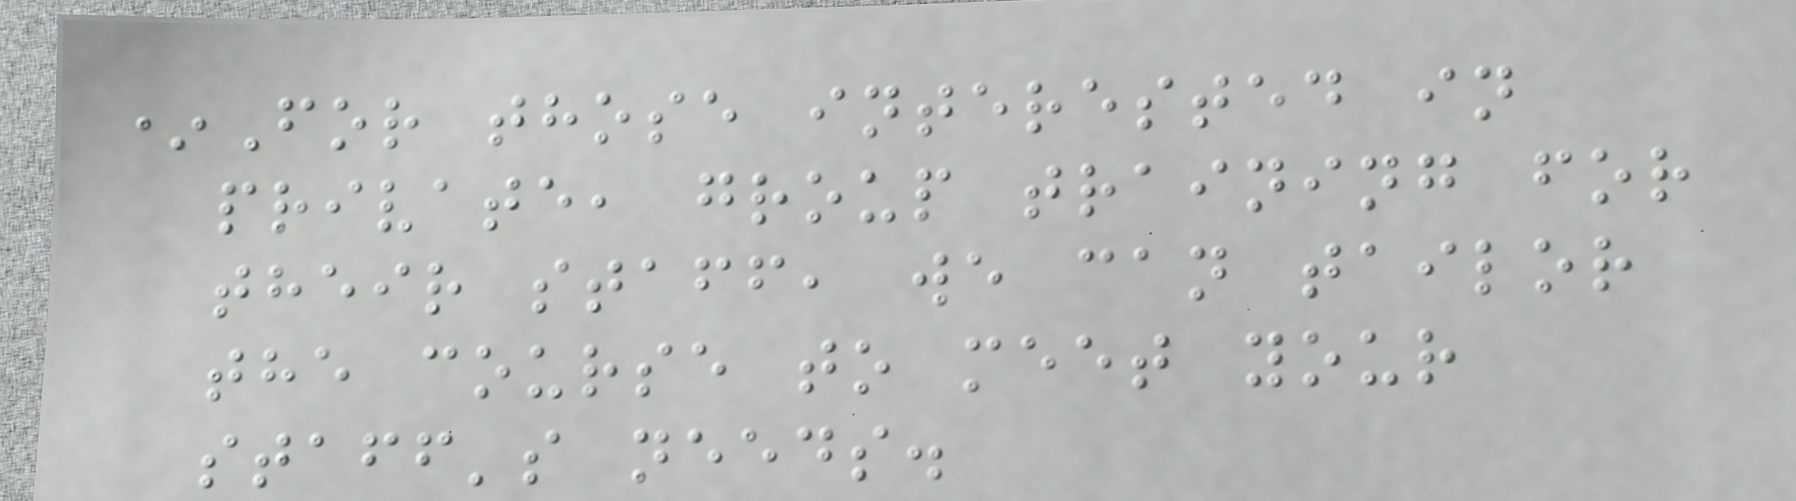*For those interested in
private, group training for
their staff, we can tailor
the course to meet your
staff's needs.
